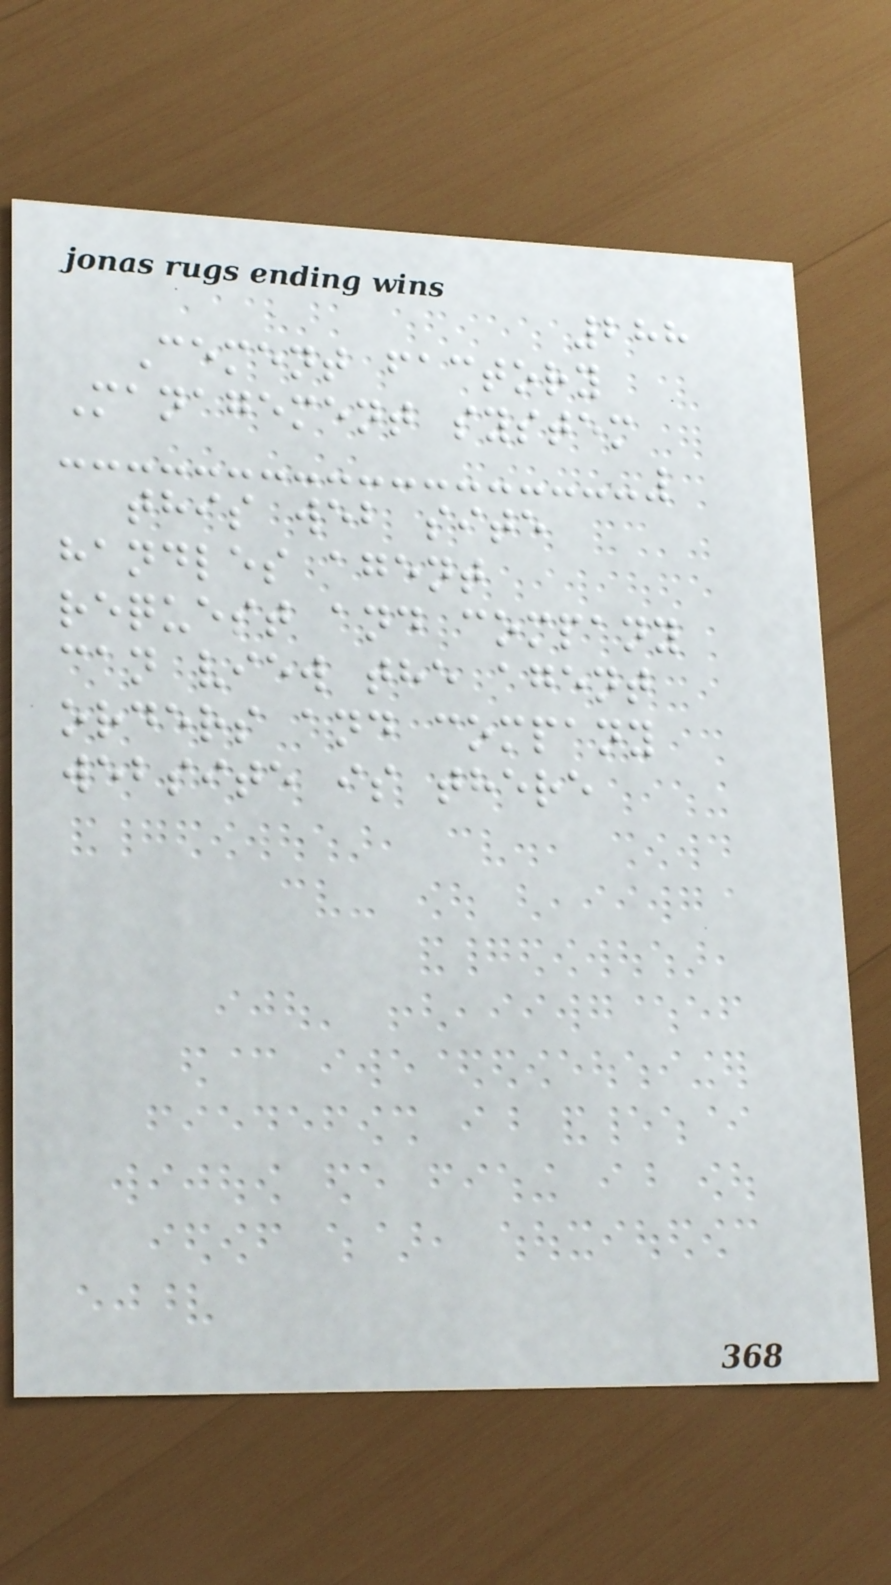288
Cement factory
Management system
this web site
handles agent
request and company
can view the agent
orders and company
website is there
